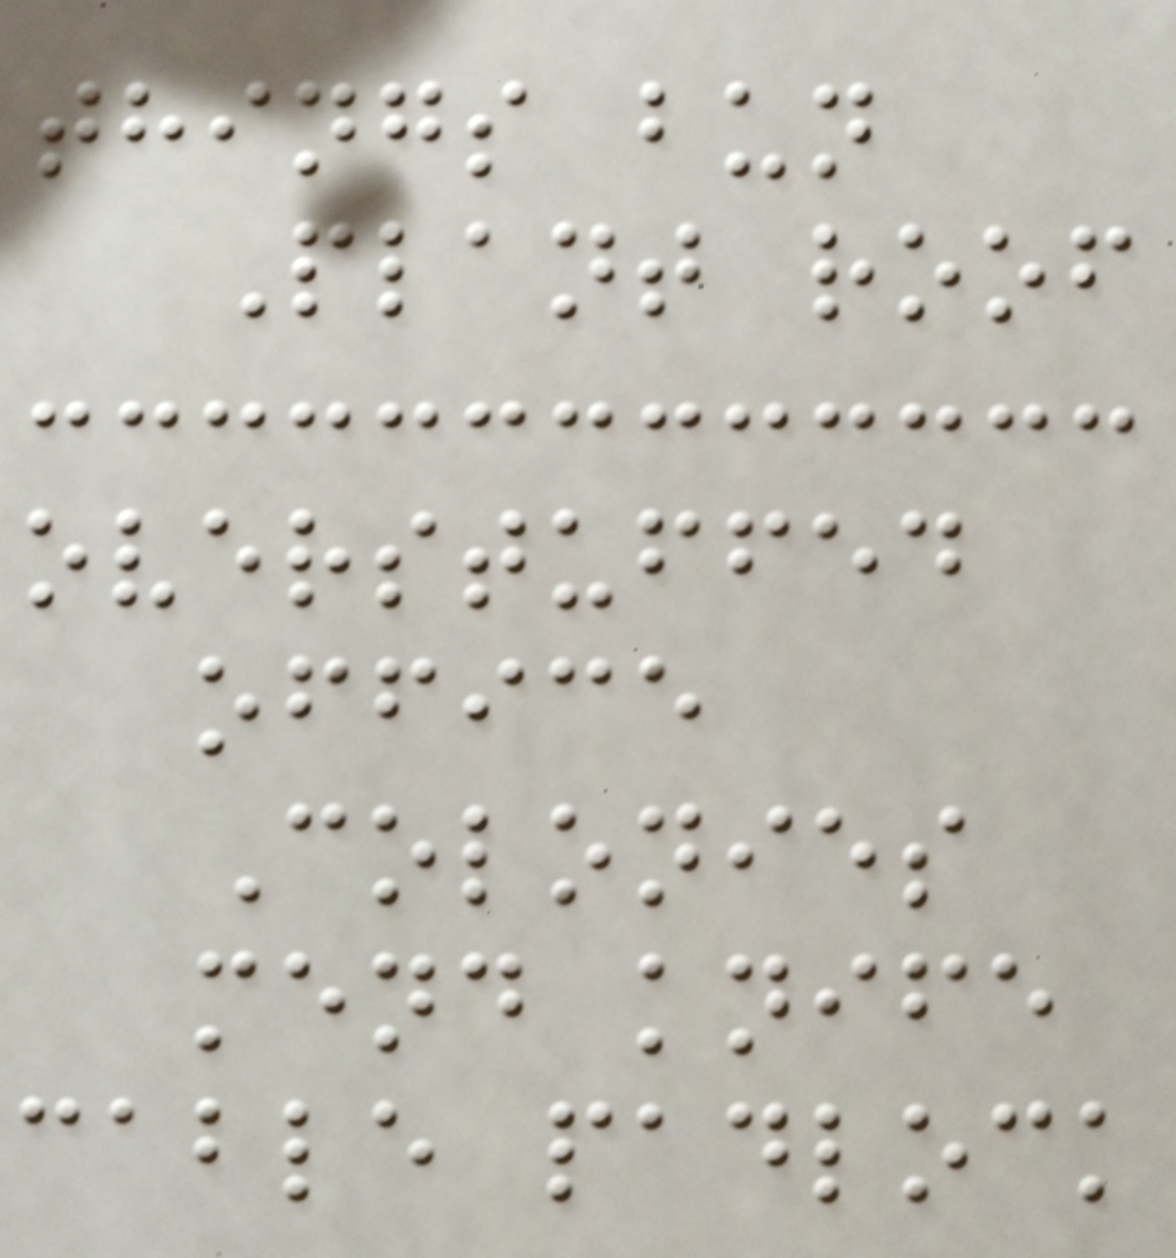things bun
Plant roof
overstuffed
office
Colonies
mend knife
cable padlock
